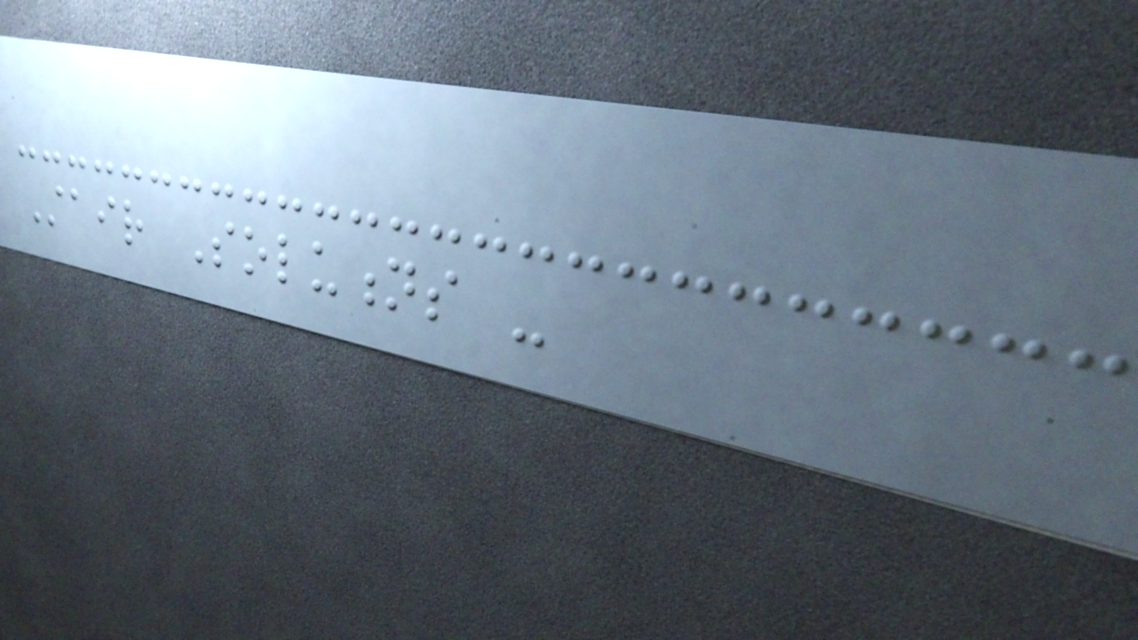Stair Solutions -
